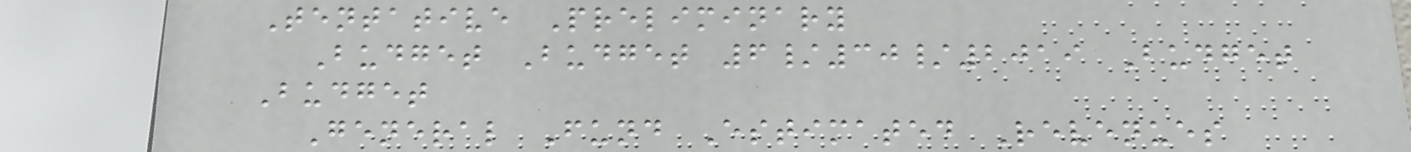Tentative Preliminary
Budget Budget 6/30/2019 Budget
Budget
General Fund Estimated Revenues
